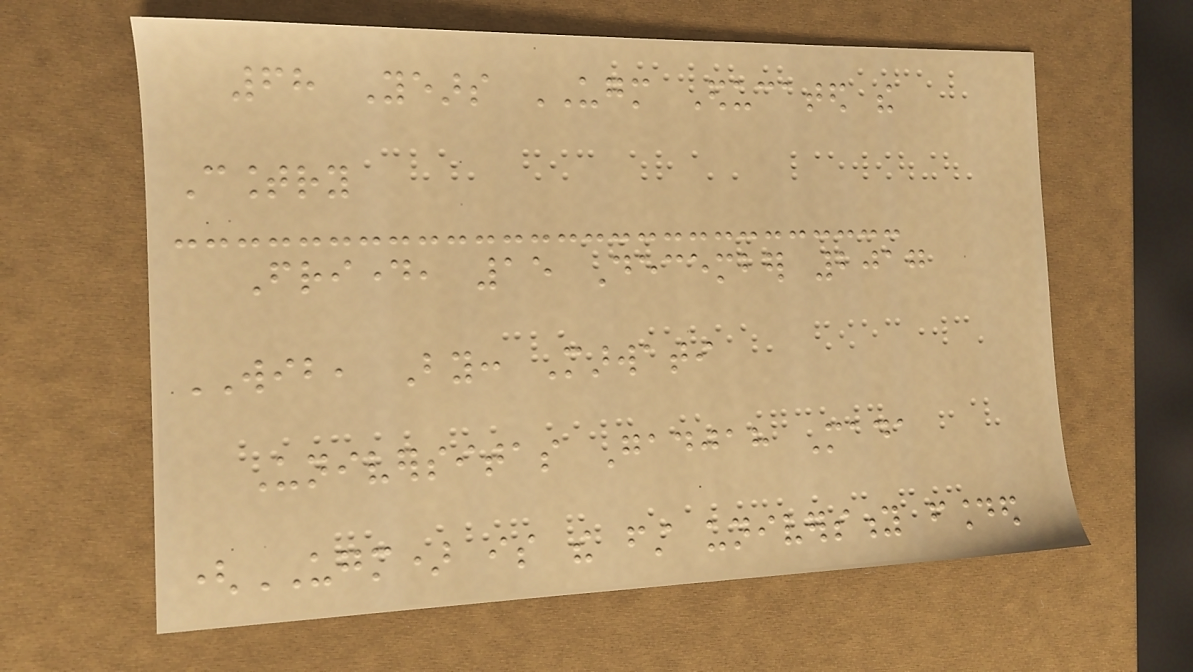68 Years UGM Educated the
Country
Friday, 15 December 2017
WIB, By: Marwati
Universitas Gadjah Mada
(UGM) is the first university founded
